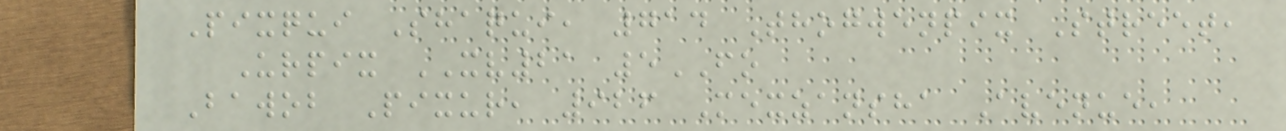Pixqui Shaqui, 714 Thogwenpix Street,
Urpix XV21 5FO
Bawob Pixur, 926 Mexzansha Avenue,
